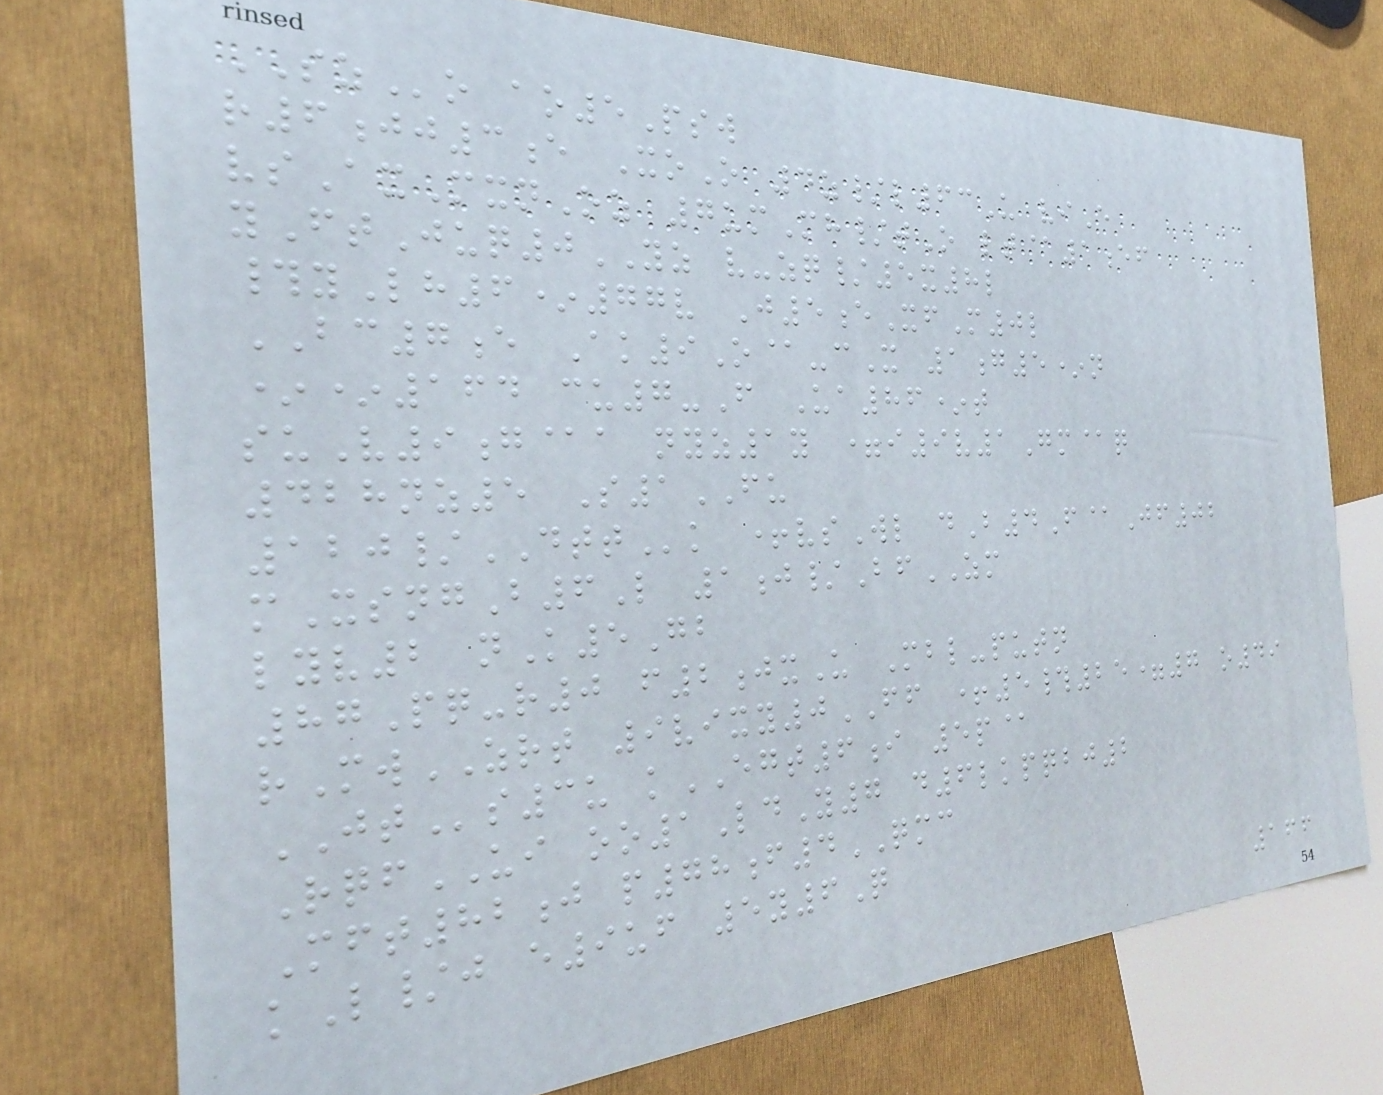SZo ao5Psw
r6jj3e XoO 4z/l63U viE
vsAxMxnOz 7umMh/tO lt@1ef
yFtJuq0YZ v-zq/5x8l
#yLh6*77v J5eXfM0l
BC7e Ak9O@-cX 1g5*n
**164 cu7-F Ua86*t
suV9g@a nyz1y =i9v1Gm@q
428nz5 S1FU
120/DTTk +vsWl dB4F@Jf02
mXsngB6L 1j/BfZM
lyv2 nK5Gb
87Pq-r0 f2jxU Mbl-putn
rMwZRT 9vixy0FF +5#25=7 o49
JTs3u kEGT6i 5p@
RqfUI oo1LdY7 d6lkpqbj2
Mft82j p78f4QMC
kL/j e9uf 5y6Q
166
